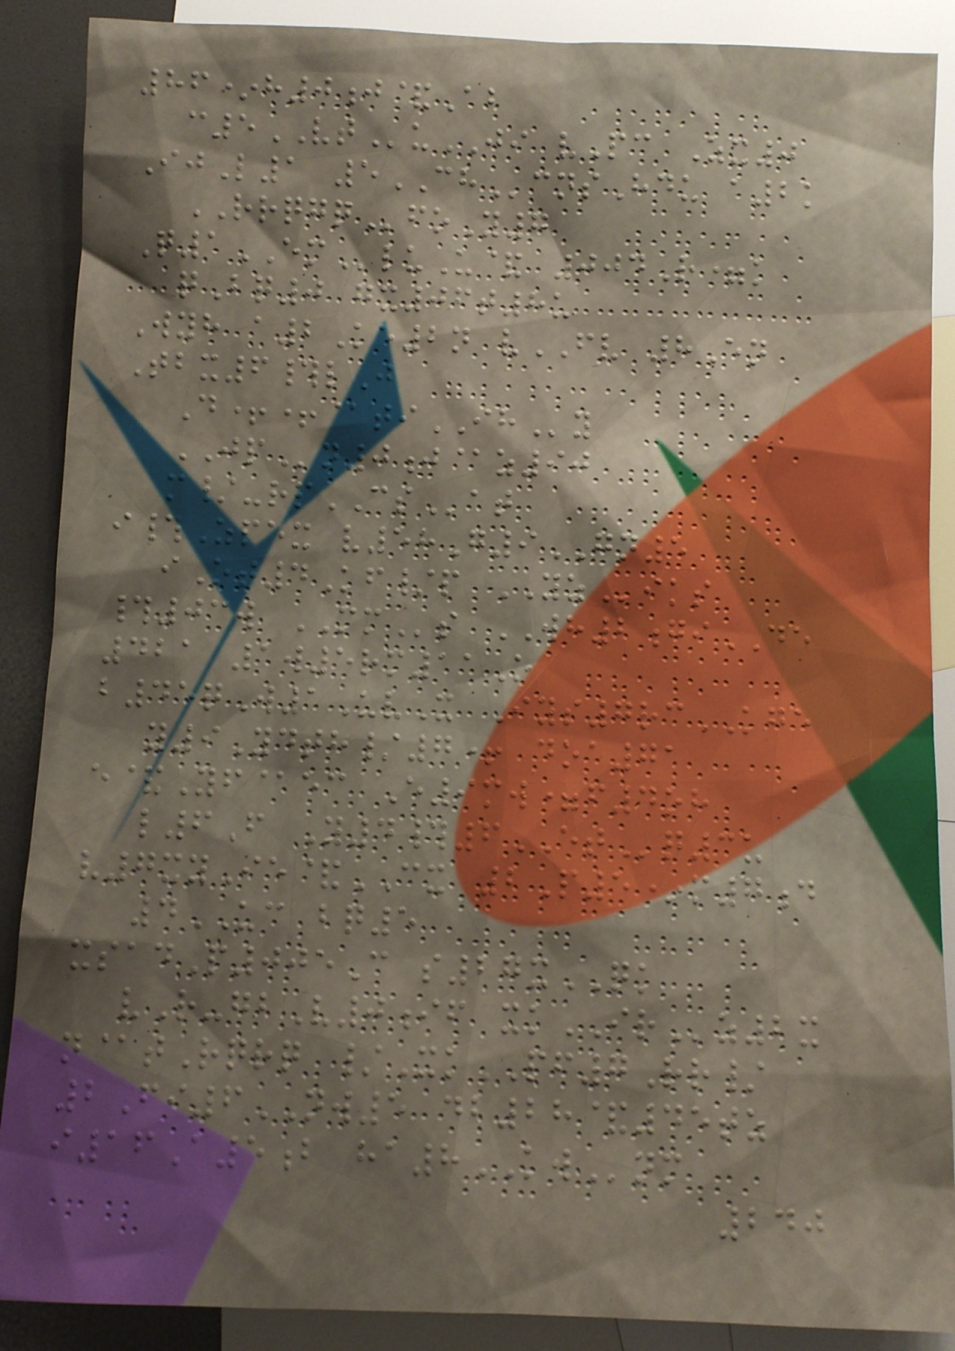86*h0j&Ab
c5VTuJI vPc Zx0
IjL1 5CHcnsHdu a2k
RRQGQfoY7
Q1EMluU& 004R=k
qBq0 gx06t8u
Wyh a2Ke2n vFV 8En
Tbx6#lJ
D++@tiIHy
JPn0j@z90
m/-rpCSat
i#Zpex v58G9GN5
iOt4Kf/p YZiks
#03w MMs WH2giDE
421 1w5rm11O
b45qW1UvX Iys7rcKGE
y9Ydth/7+ doa71
e&Yf@ec E9mw=f4oh
l6F Y4#6ETq3u
v7xyIe&CX 2P5*m7d
4UC bq5
xsadP005C s27xQK
vR-gbV0if xkIRz2x
n@tRqrq /XkPF7Rr/
2Fi6NW5 db28&45tz
i16A5b ha8KWnm
240
